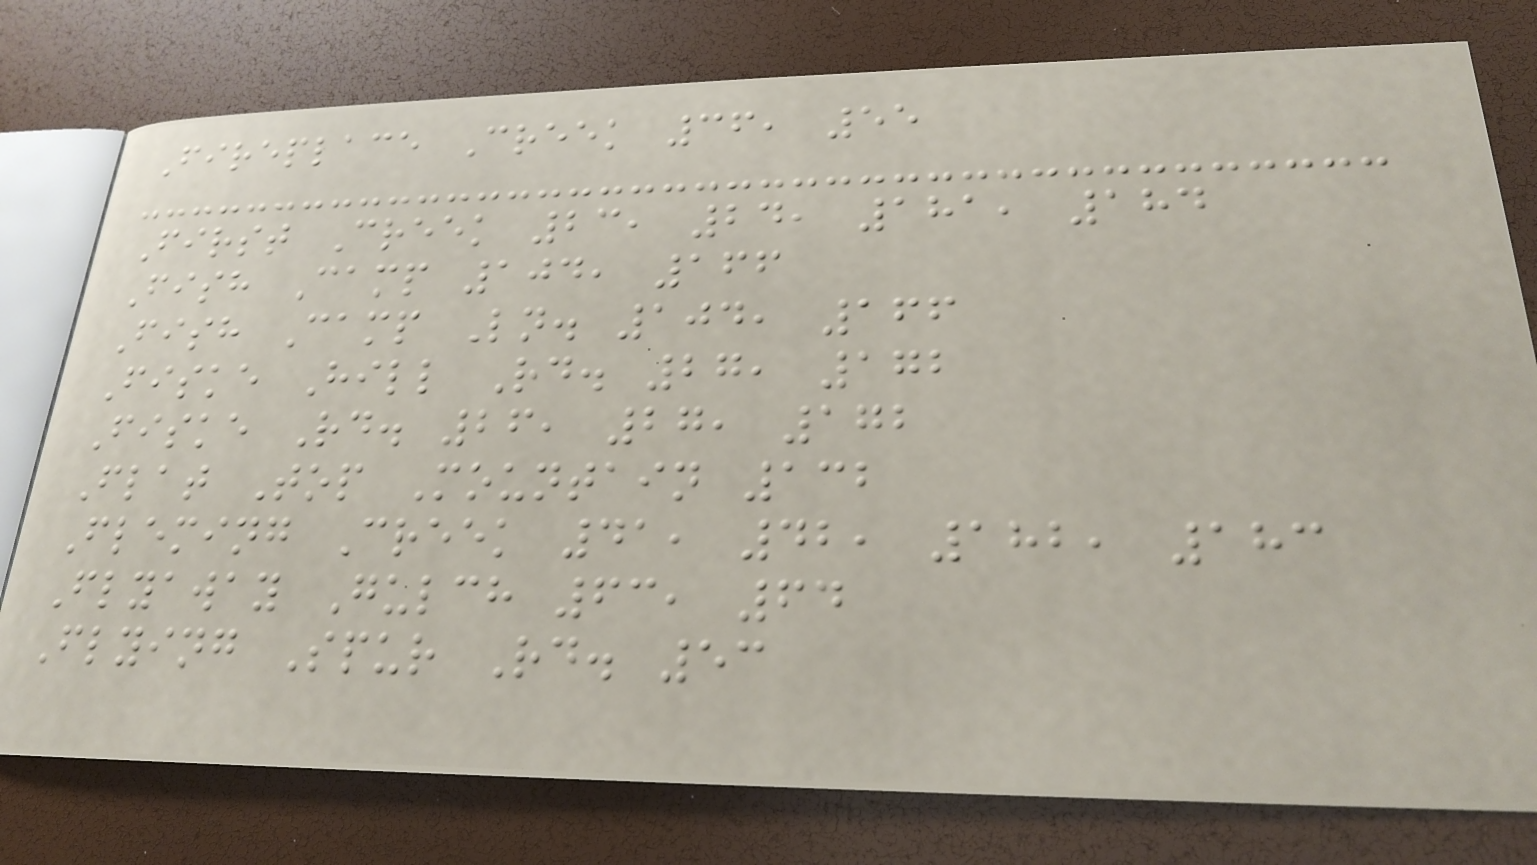Fireplace Creek 36, 55
First Creek 23, 24, 181, 184
Fish Camp 104, 166
Fish Camp Ln. 104, 166
Fiske Hill Rd. 27, 172
Fiske Rd. 26, 27, 172
Flat Top Mountain 132
Fleming Creek 41, 42, 182, 183
Flyaway Gulch 63, 64
Flying Spur Rd. 53
